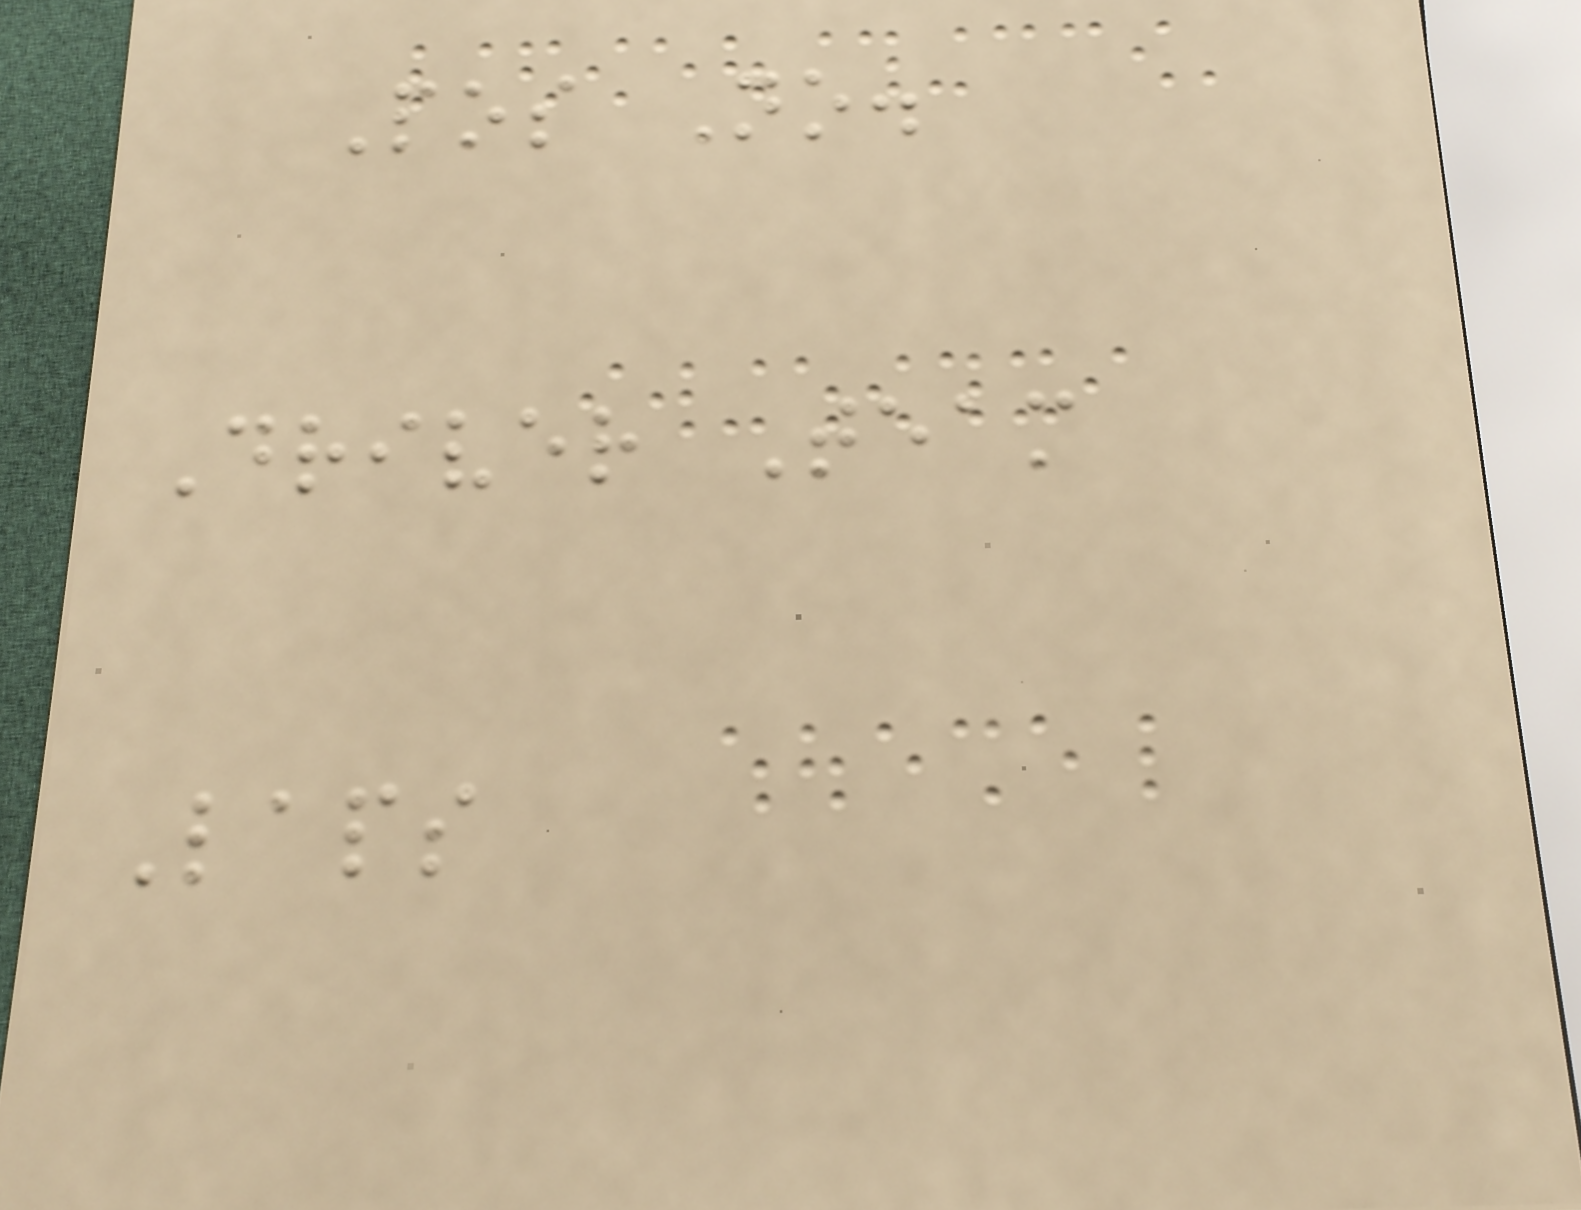Pos No.
Driver Team
Laps
